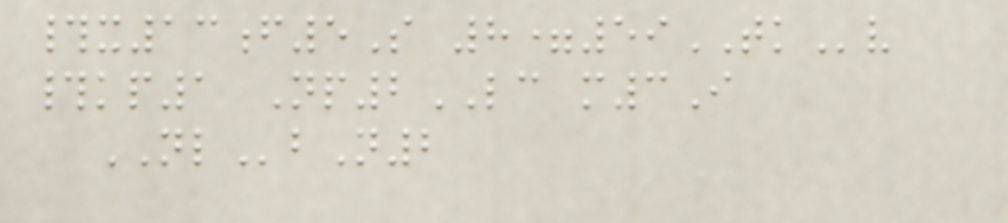#x13f5S 8=59TKv
#kp1 Np2LC m3I
NLbN2
